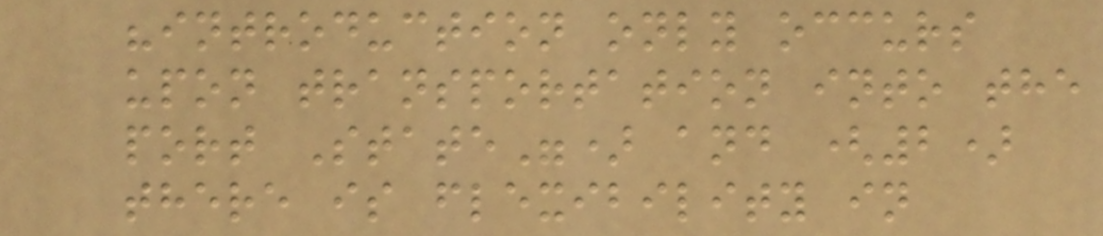"introduction only occurs
upon transportation into the
port State") and (2)
there is flexibility in
